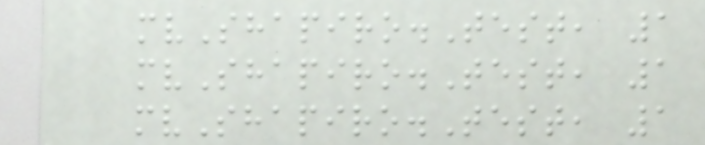mvShapiro.Test, 1
mvShapiro.Test, 1
mvShapiro.Test, 1
